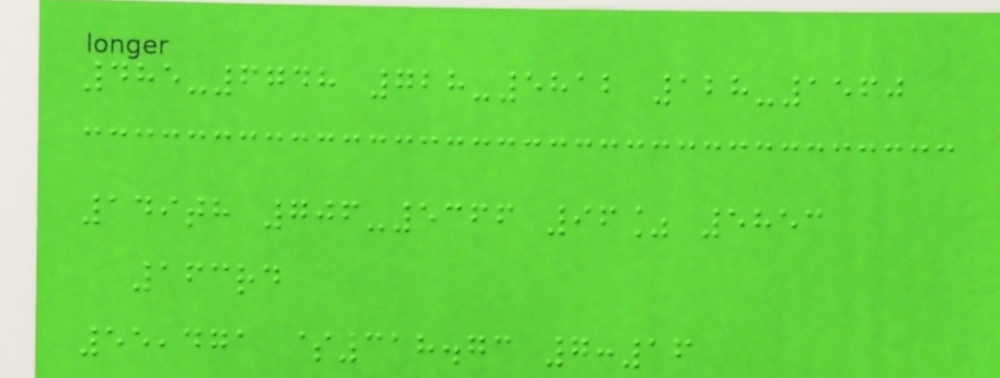485-6748 728-5812 128-1560
149th 706-5366 96% 5853
163rd
55,471 $318.73 7:16
